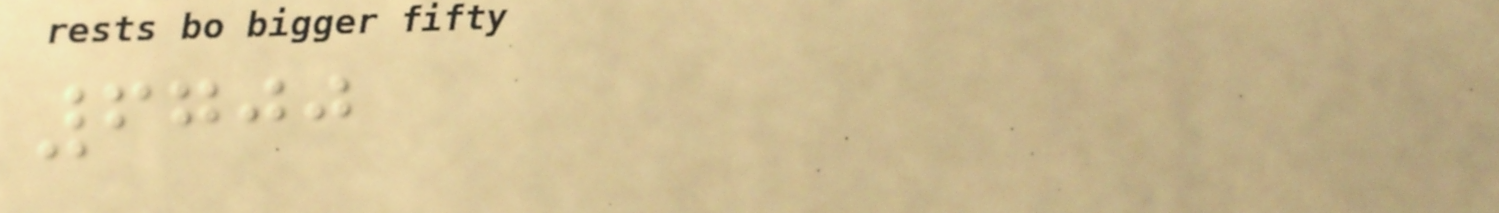6700
